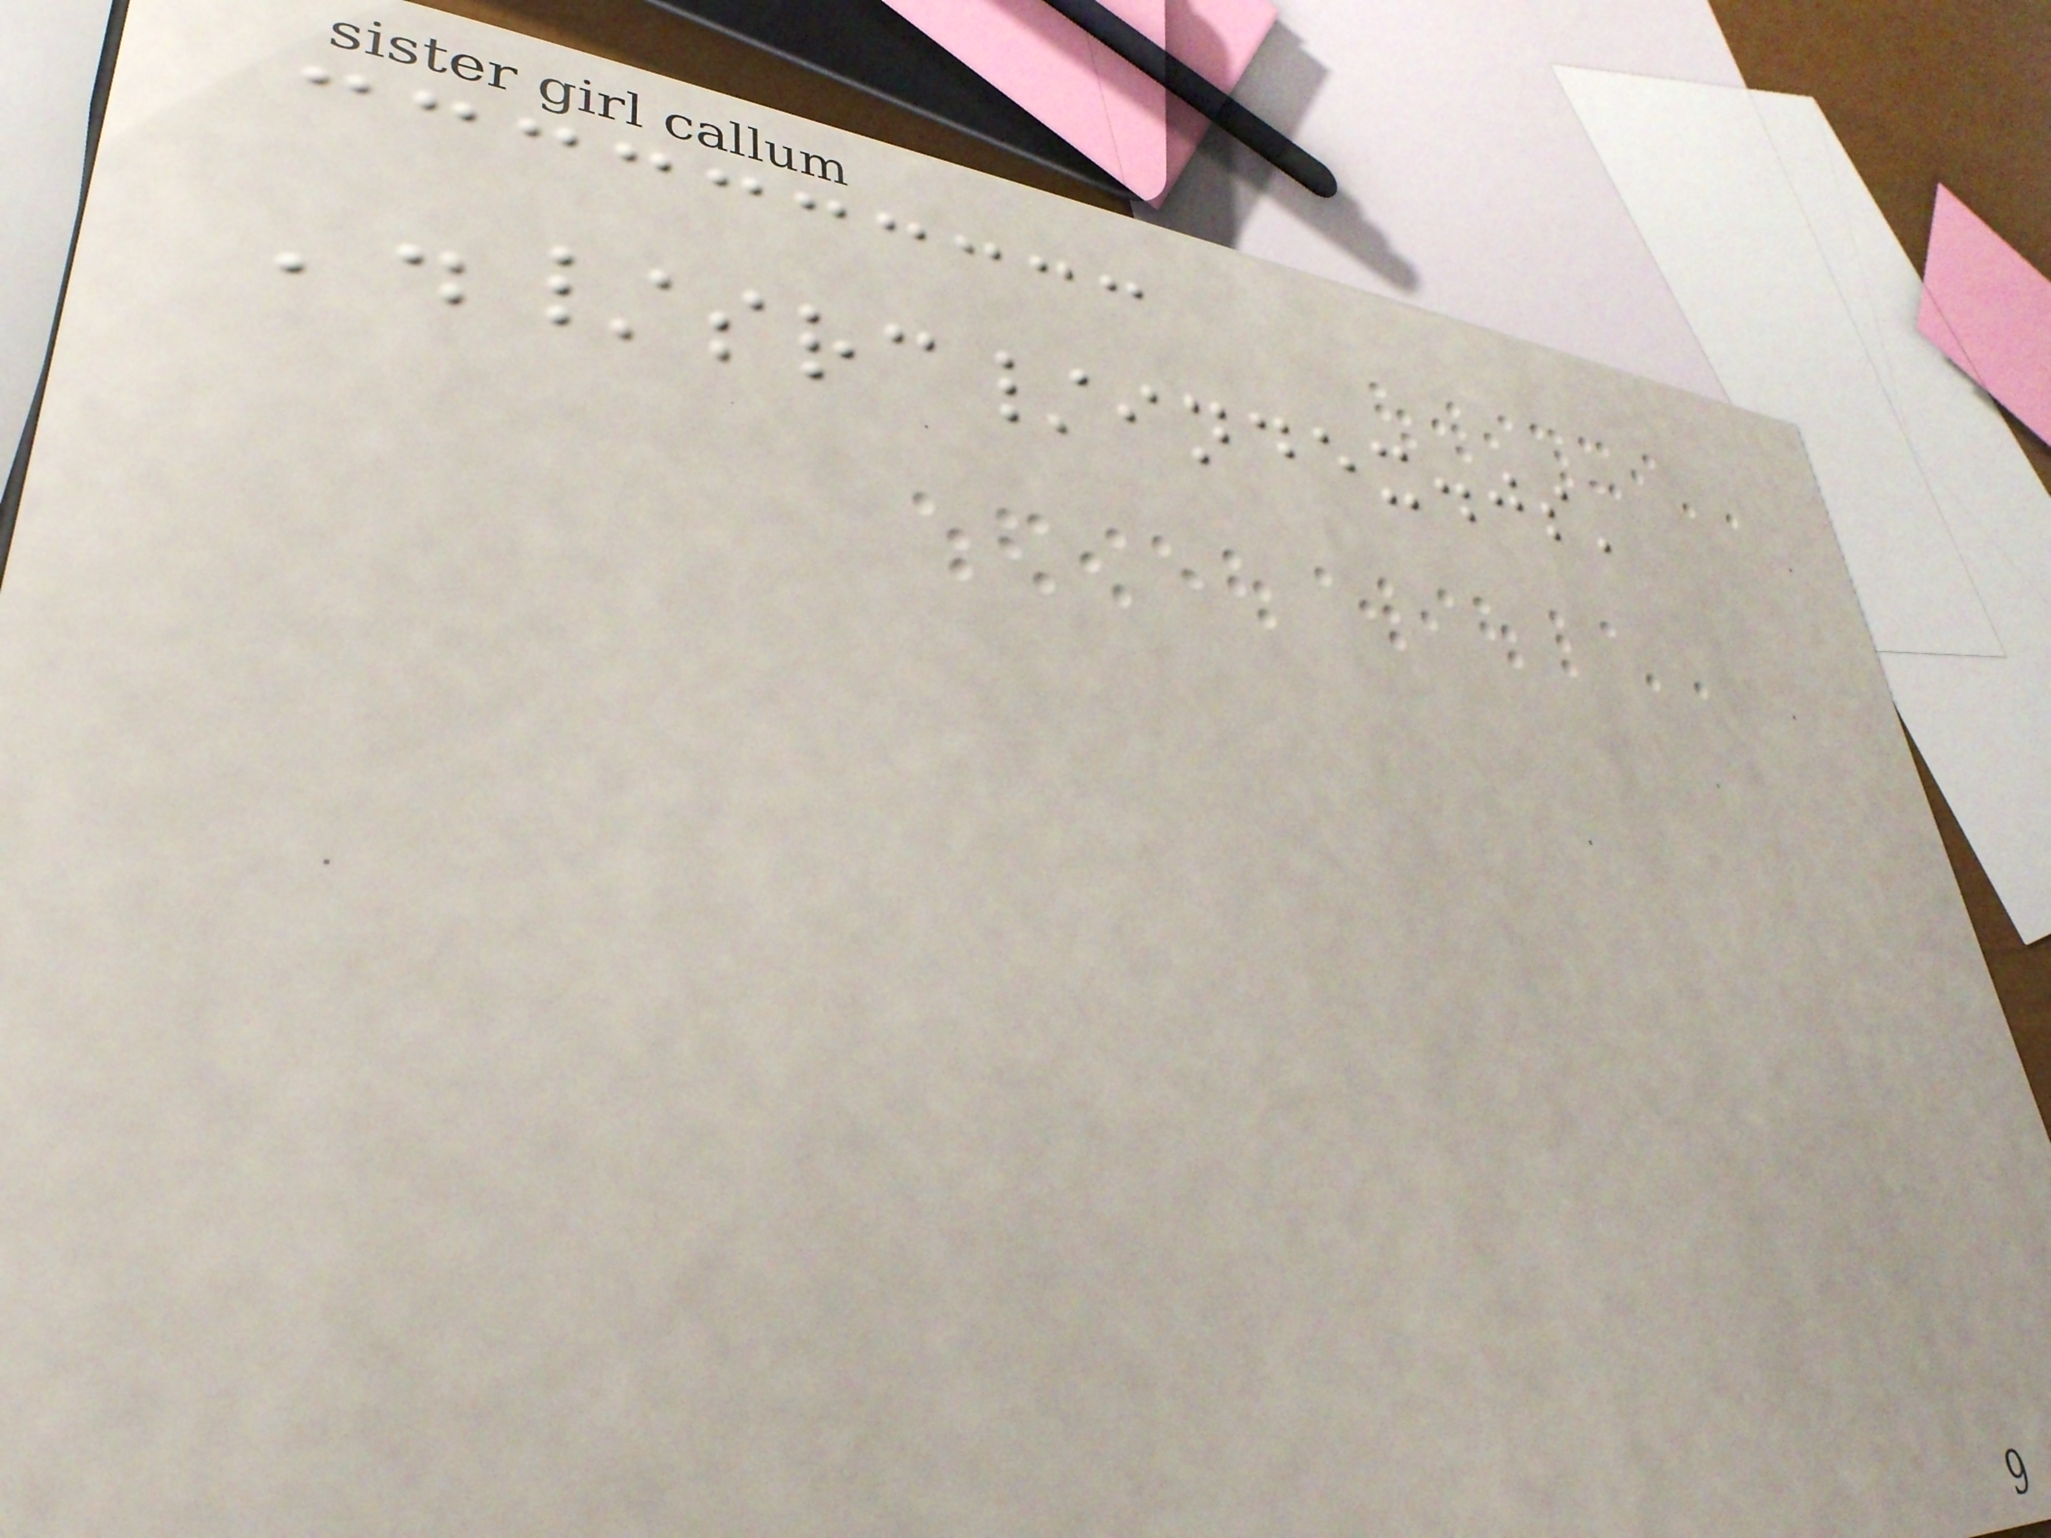'./src/index.js'
